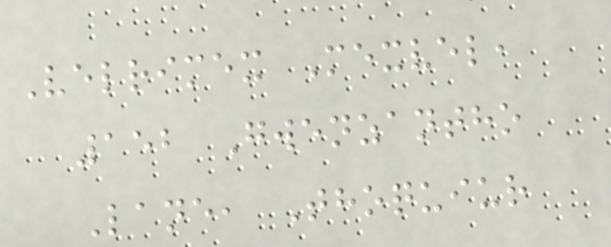Velrimex Mexvel,
152 Gwenzantho
Lane, Thoquiur
